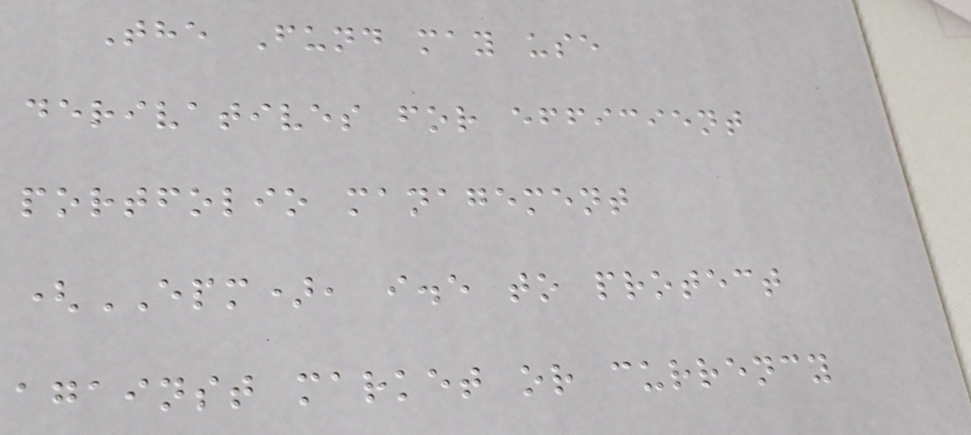The Fund may use
derivatives for efficient
portfolio management
(EPM), i.e to protect
against market or currency
